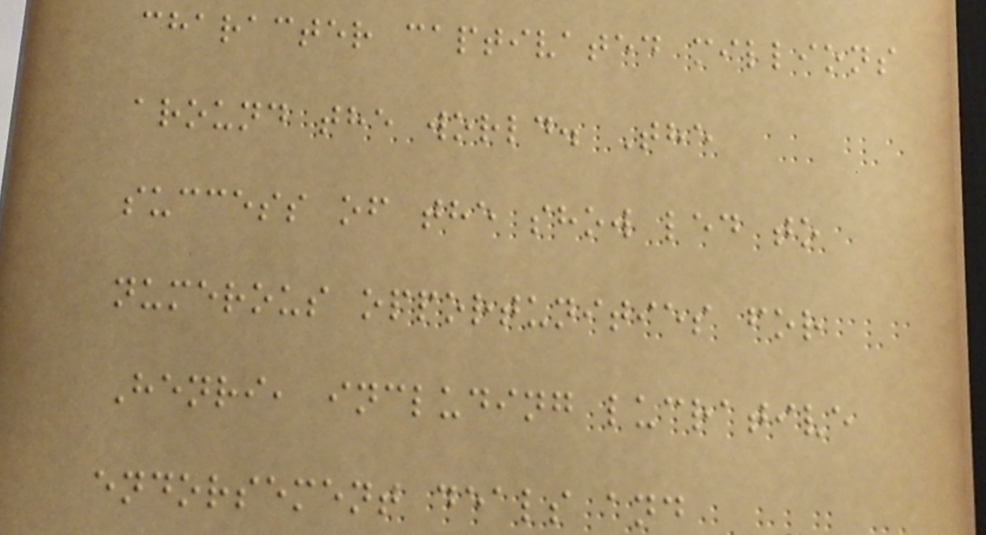character captivated millions
around the world. The
success of the show led to
numerous opportunities for
Henri, including lucrative
endorsement deals and
